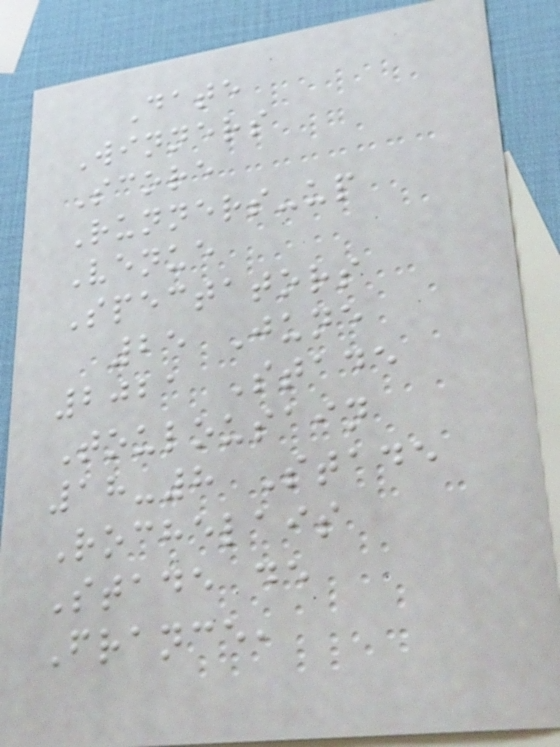Date
Winners
Score
Runners-up
Venue
Spectators
25 June
2021 Stade
Toulousain
18-8 Stade
Rochelais
Stade de
France,
